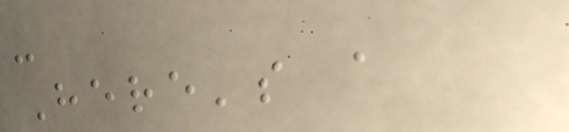-
Here's a
